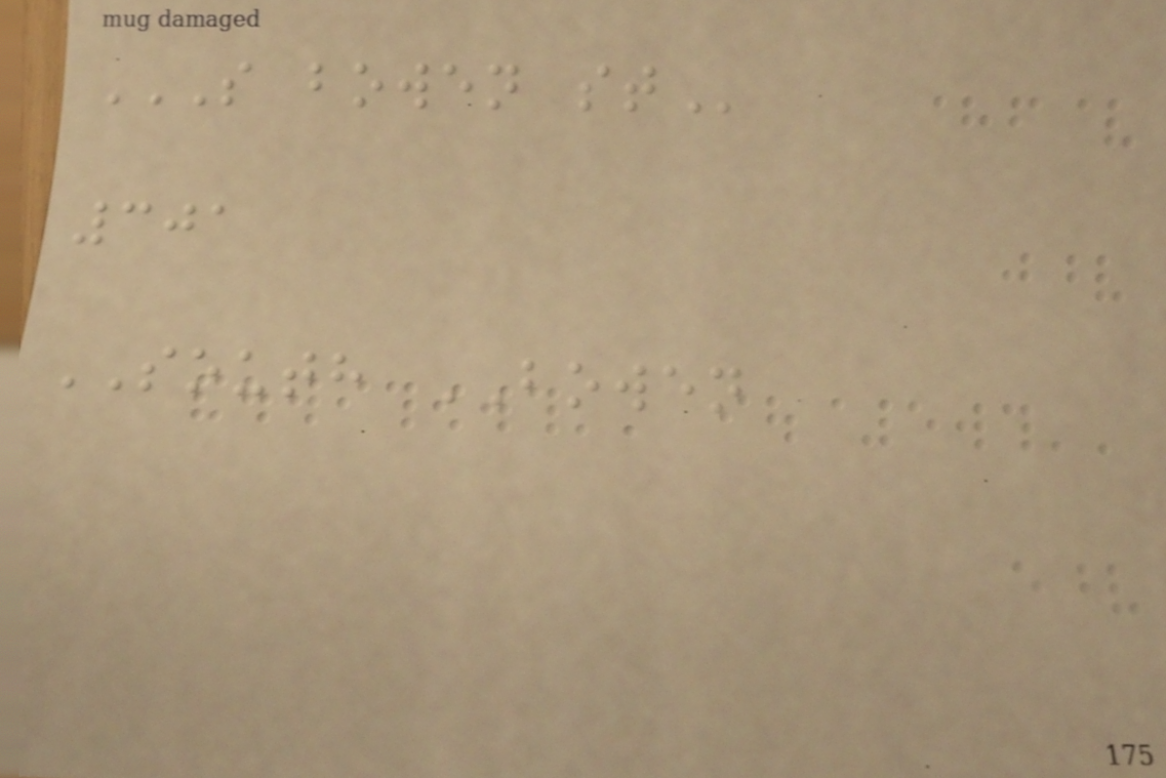S BOWEN ST
301
SOUTH BOWEN
